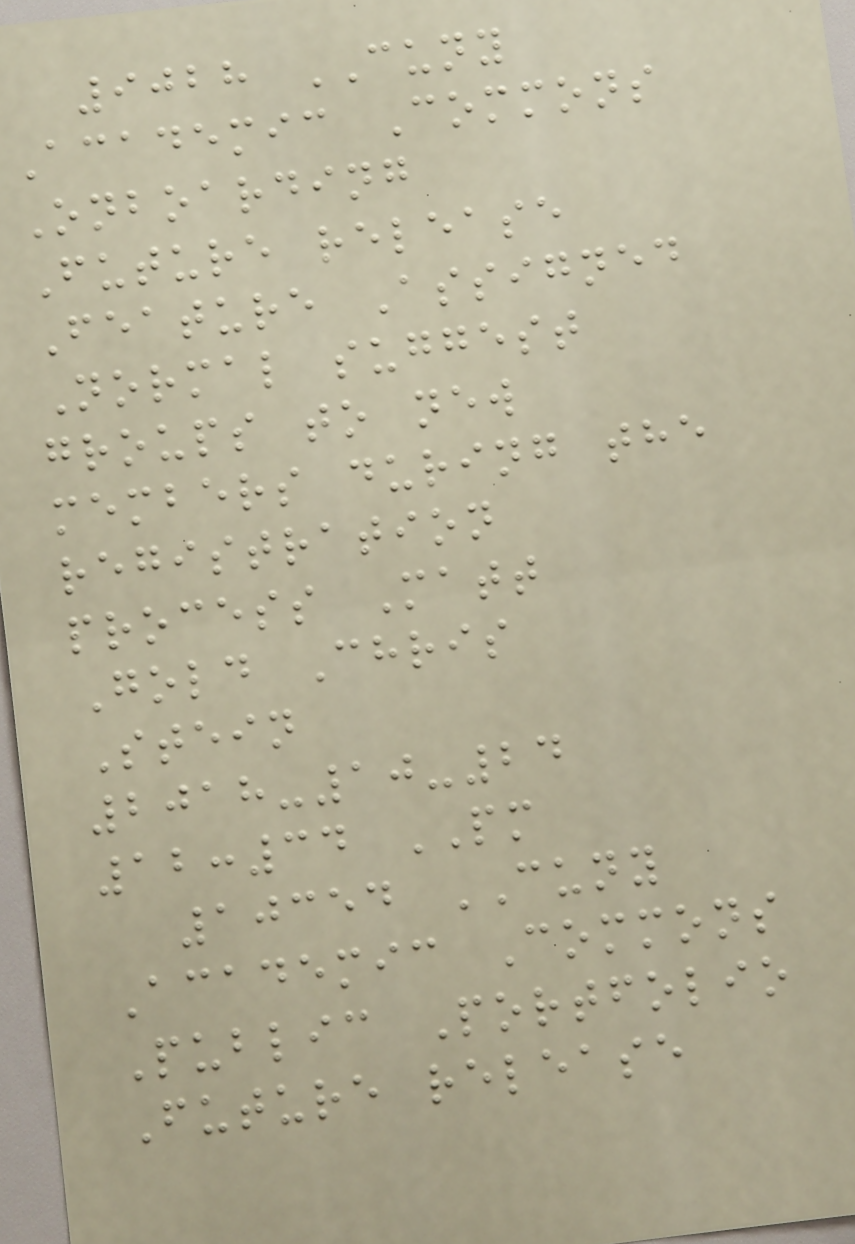9028 CUNY
Academic Commons
Onboarding
Future release
Feature Assigned
Normal suggest
groups to new
members during the
registration
process Matt
Gold Chris
Stein
2018-10-24
12:34 PM
10354 CUNY
Academic Commons
Public Portfolio
Future release
